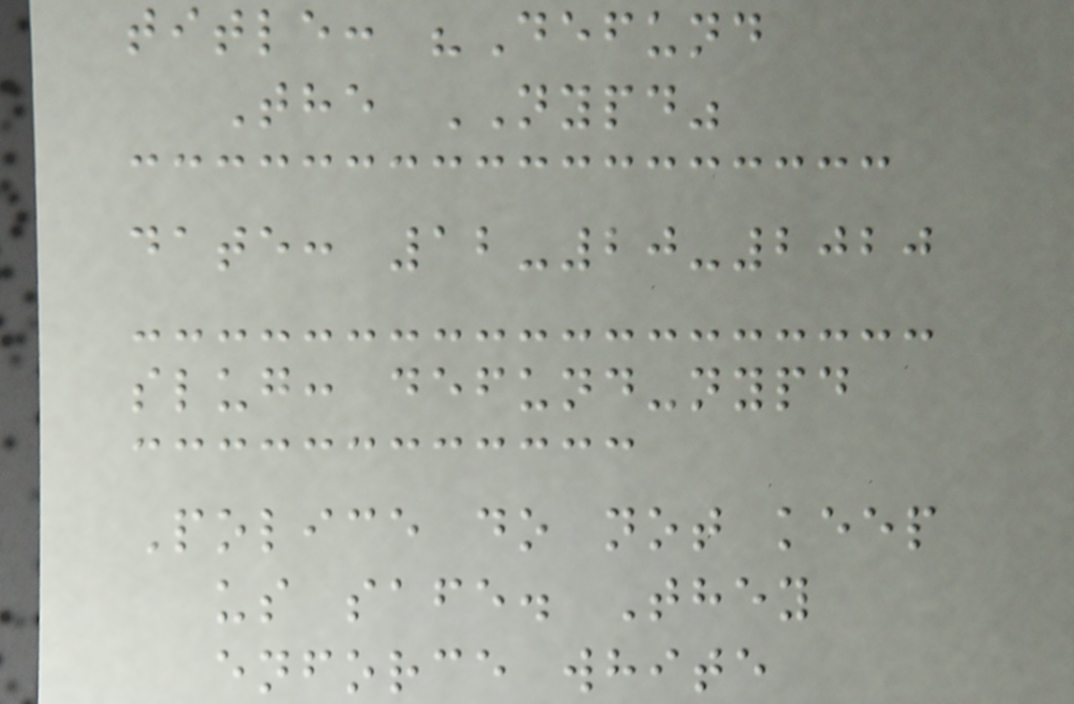title: "Defund
The NYPD"
date: 12-20-2020
slug: defund-nypd
Police do not keep
us safe. They
enforce white
